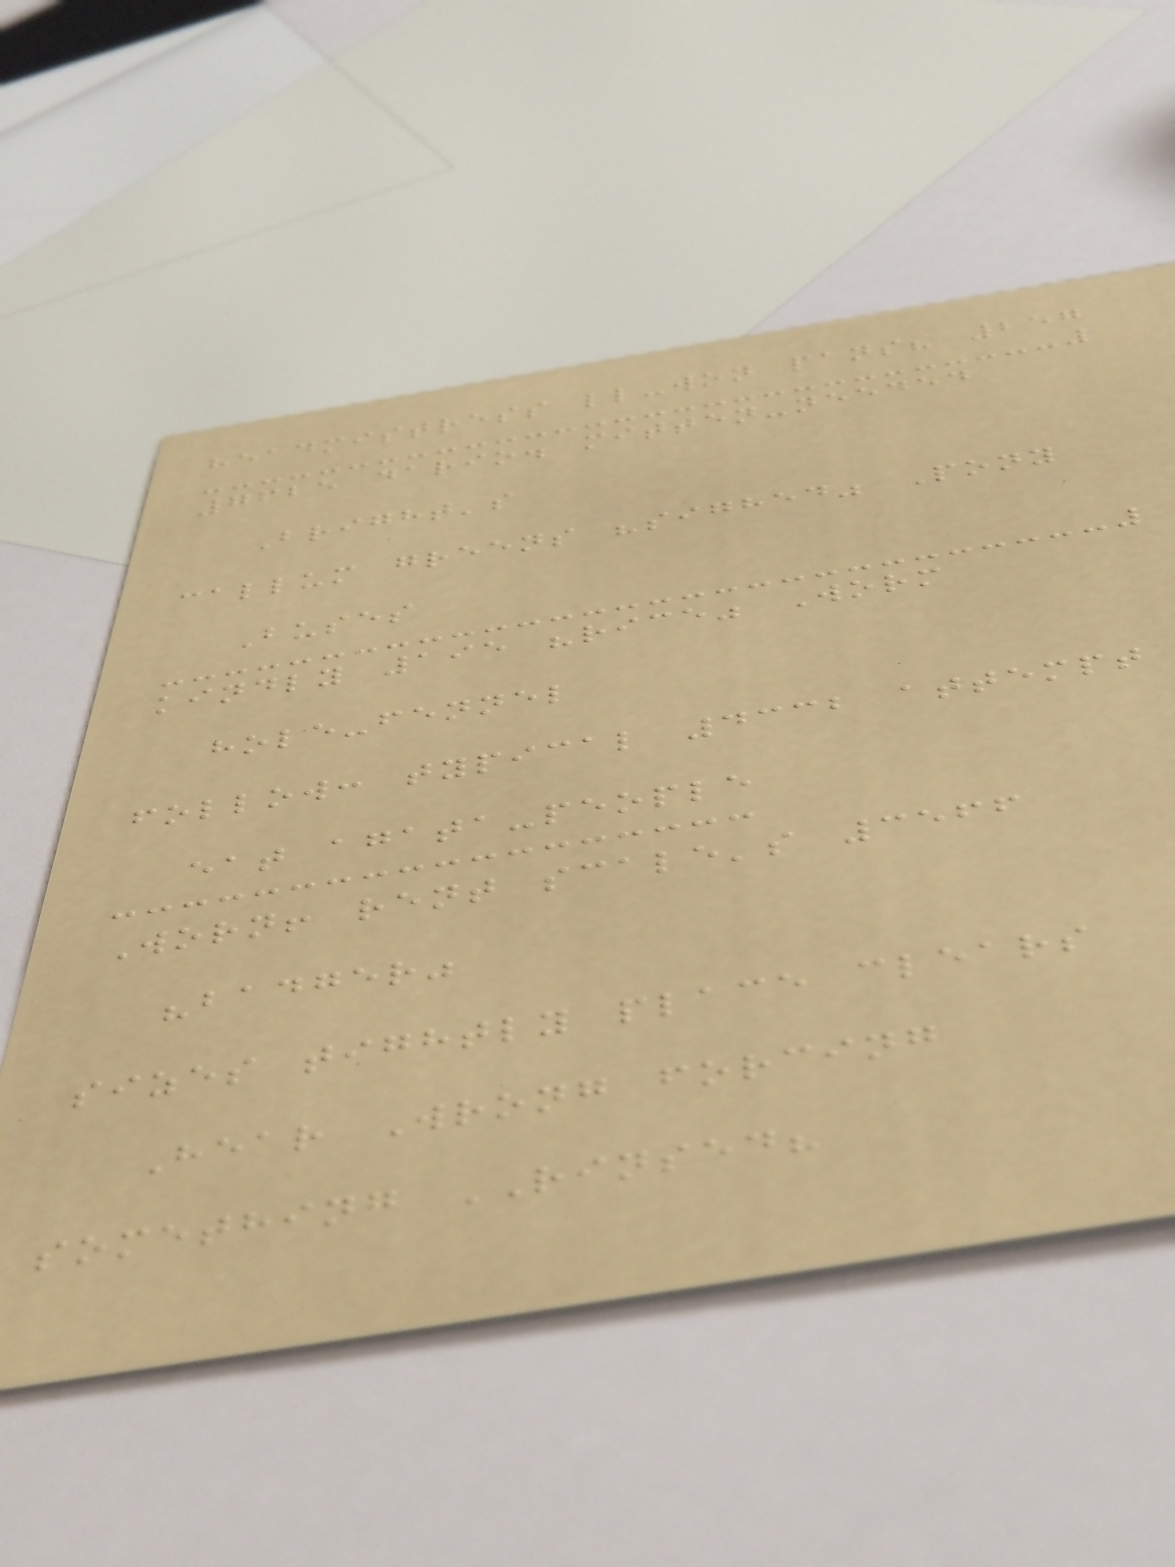headmistress ll-won pans? 257
7625 dario. mitten-needed
Bright's
callum greens "sighed" Pony
Buses
kindly 195 "rice" Worm
hole-fennel
follow: typical 4332 attempt
eat agata-people
Worn! rent scale's 3566
"badger"
sizes tightly place clears
Hear Wrong forcing
something RINSED?
